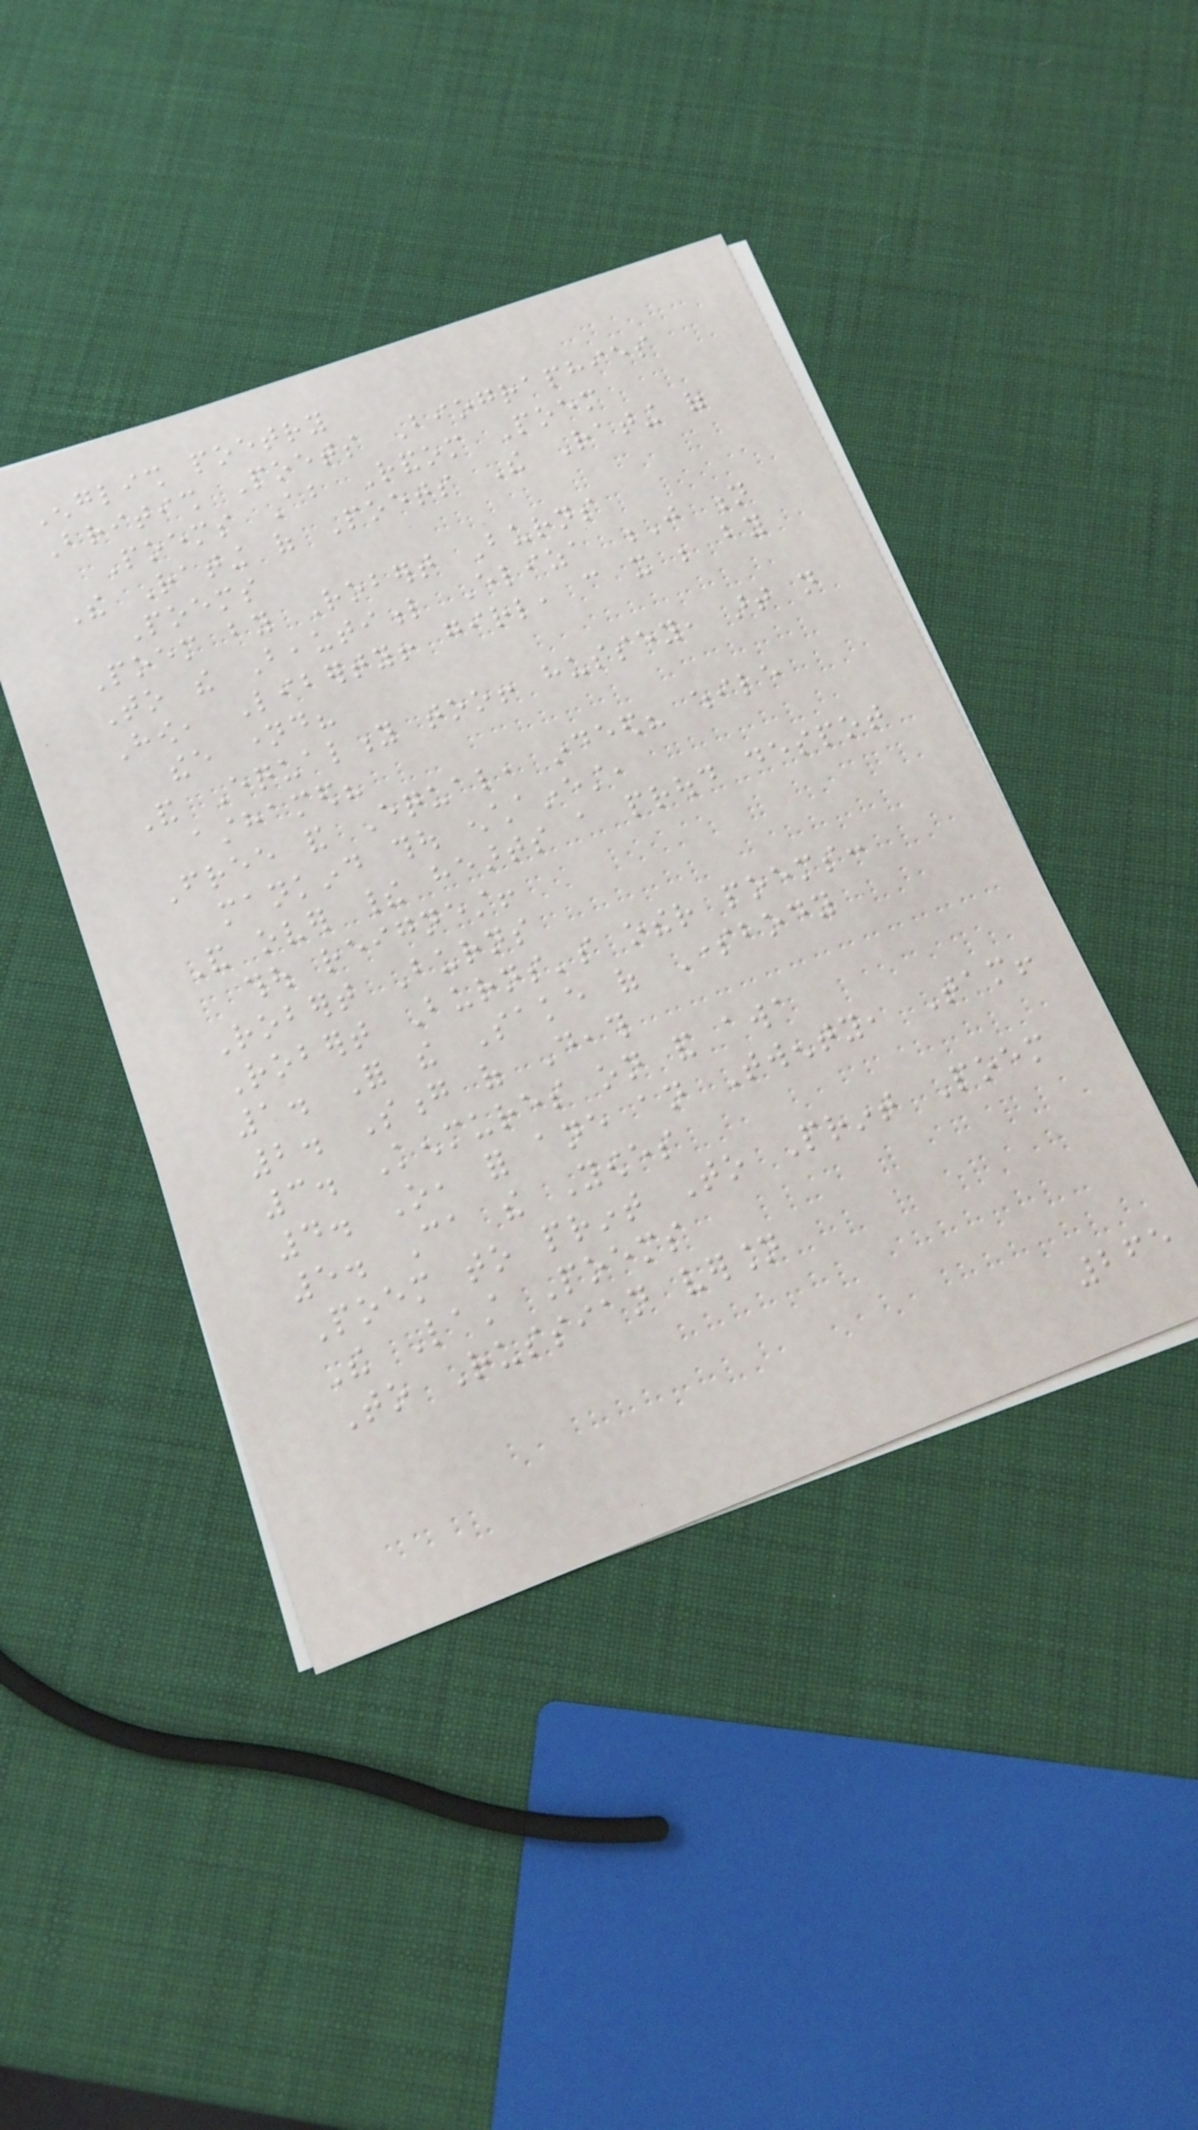English poetry
British Poets Biographies
Poems About Random Poem
The Rating of Poets The Rating of
Poems
Poem by Robert Burns
To the Beautiful Eliza J n
How, Liberty! girl, can it be by
thee named?
And Equality too! hussey, art not
asthamed?
Free and Equal, indeed? while
mankind thou enchainest,
And over their hearts a proud despot
thou reignest!
Robert Burns
Robert Burns's other poems:
1. For the Sake of Somebody
2. Song of Death
3. Kenmures on and awa
4. O, for ane an Twenty, Tam!
5. Ca the Yowes
Poem to print To Print Poem
The Last Poems
To Russian version
265
